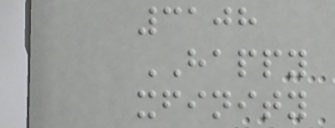3108
HAPPY
xfinity
